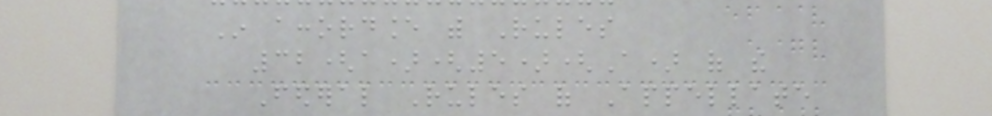In accordance with Rules
32(a)(5)(A) of the
Federal Rules of Appellate
